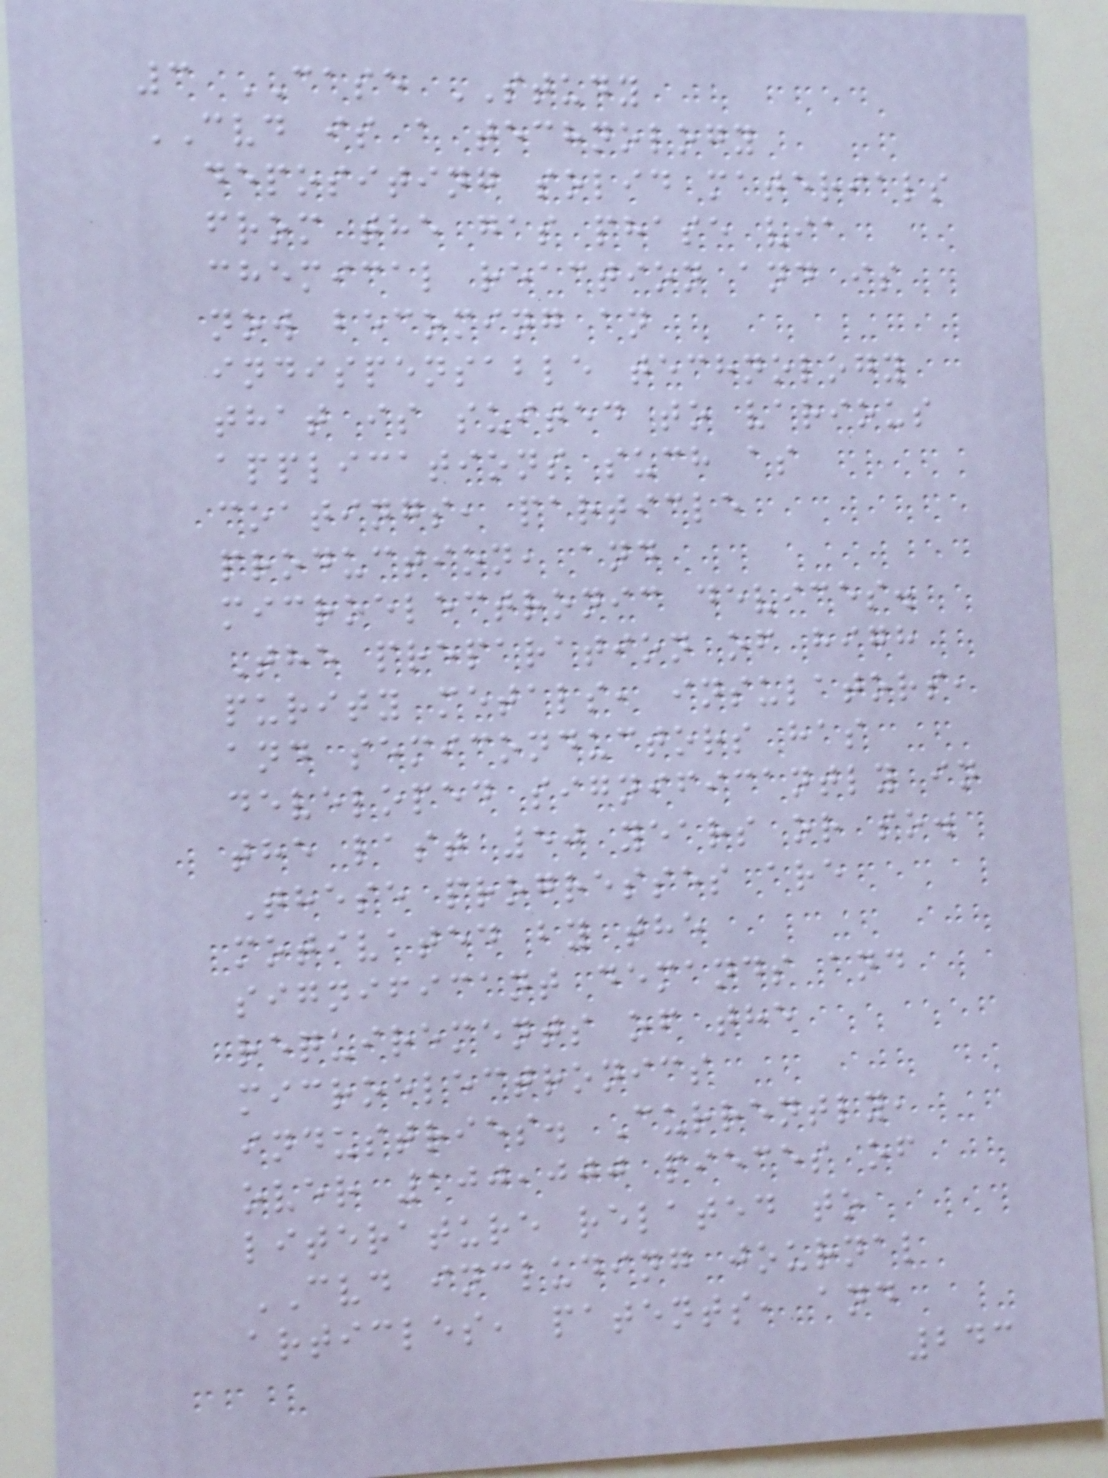3 CASE STUDY
CVD is a technology
depositing solid materials
from the gas phase via
chemical reaction and is
now becoming an
indispensable technology
that is suited to various
applications such as
coatings, particle
production, and
microelectronic devices.
The preparation of high
purity metals, insulators,
and semiconductors has
developed significantly in
the last 50 years or so.
These progresses are
motivated by the
significant demands and
requirements of the
microelectronics
industries. Currently,
over 100,000 pieces of
literature related to
CVD including journal
articles, patents, and
243
